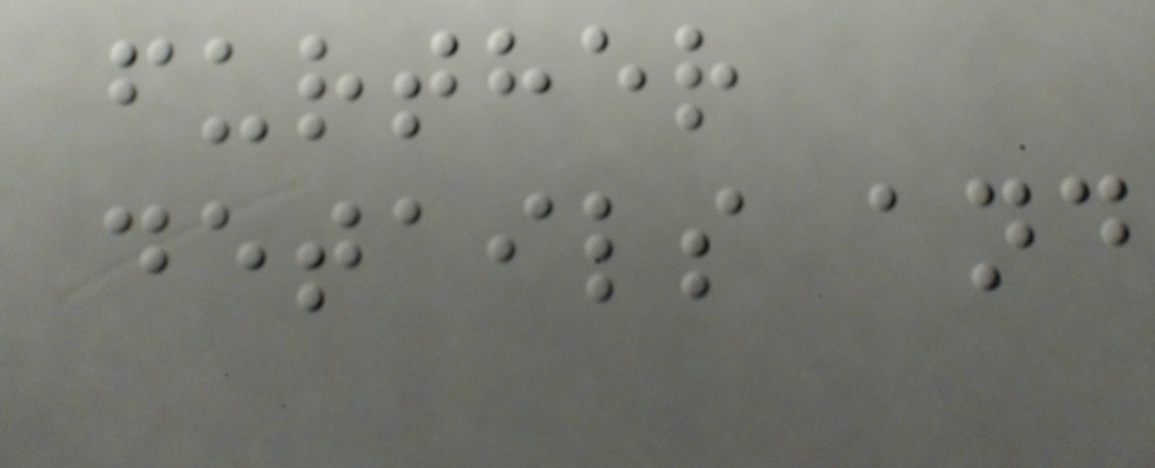further
details and
